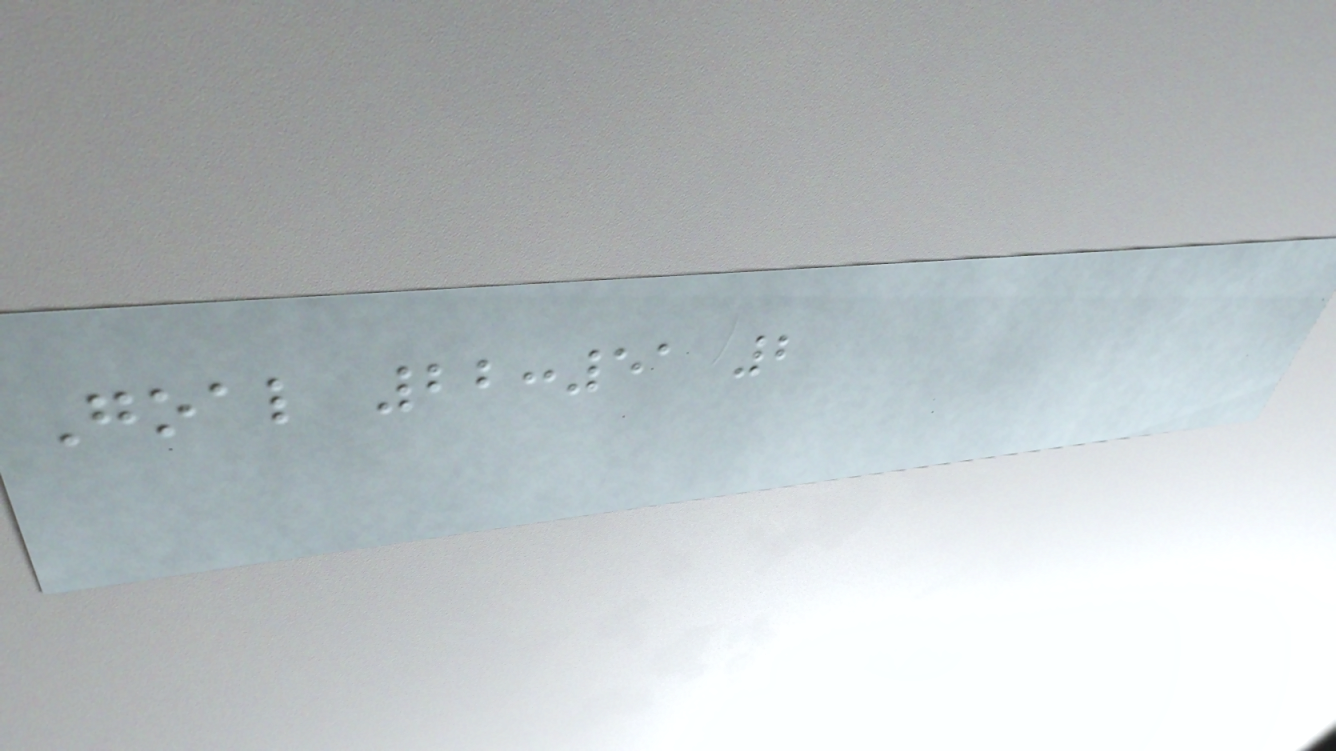Goal 22:51 2
